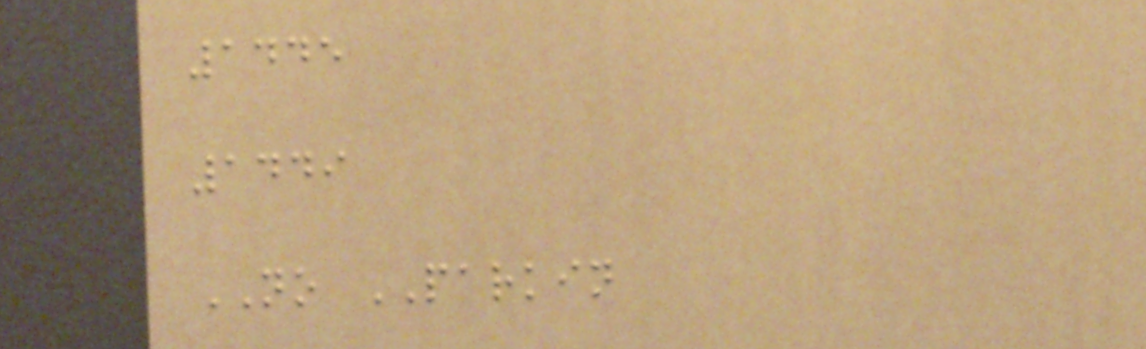1445
1449
NO PARKIN
